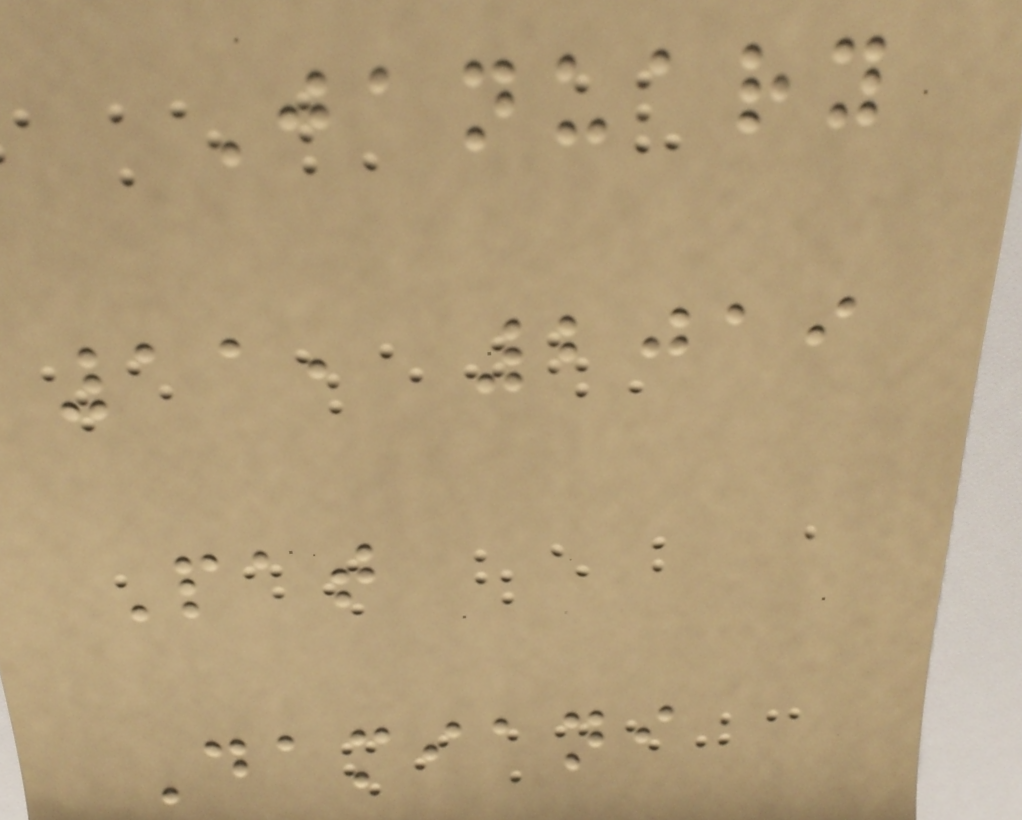January
11, 2019
Pat
Damiani
